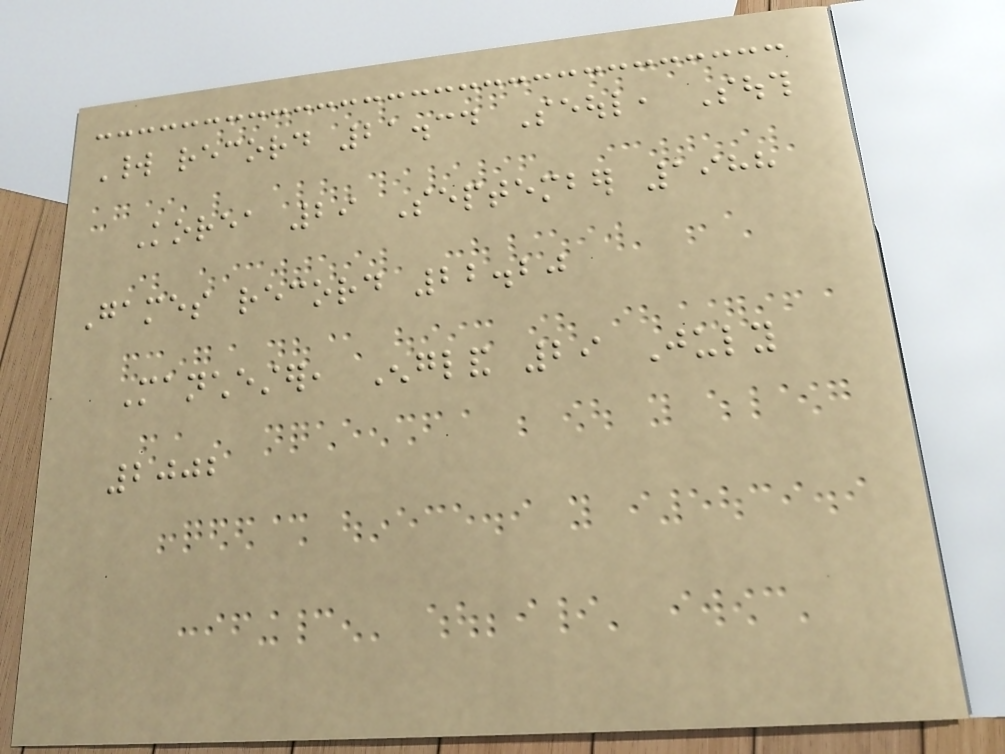World record 21.34 Seoul, South
Korea 29 September 1988
Games record 22.20
Manchester, England 29 July
2002
